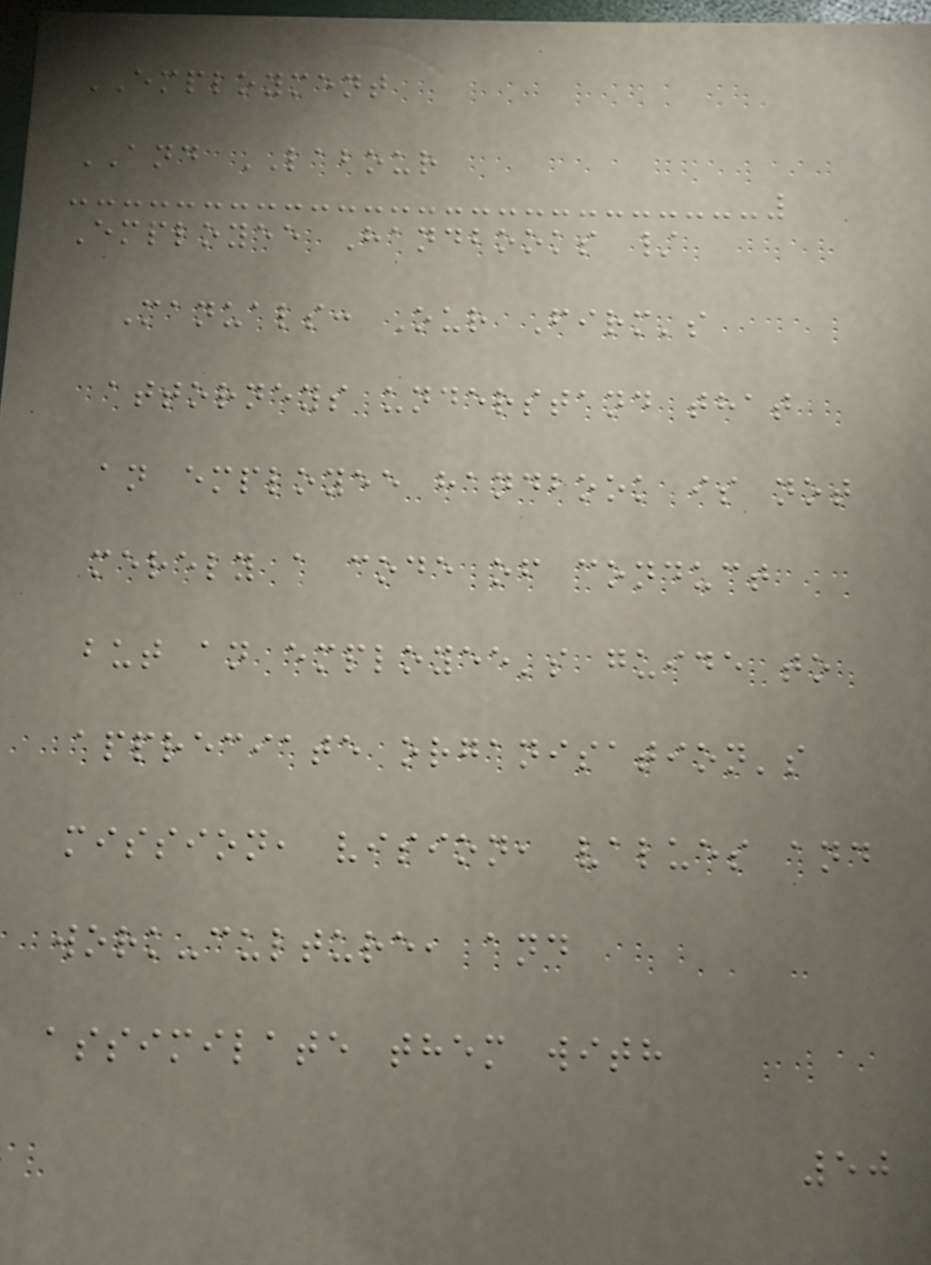EMPLOYMENT
AND LABOUR
Employee Handbooks /
Manuals: Our Firm's
attorneys understand that
an employee handbook is not
merely a code of conduct
but an employee's guide to
appreciate organisation's
mission, vision, values and
work-culture, and
assimilate them with
50
